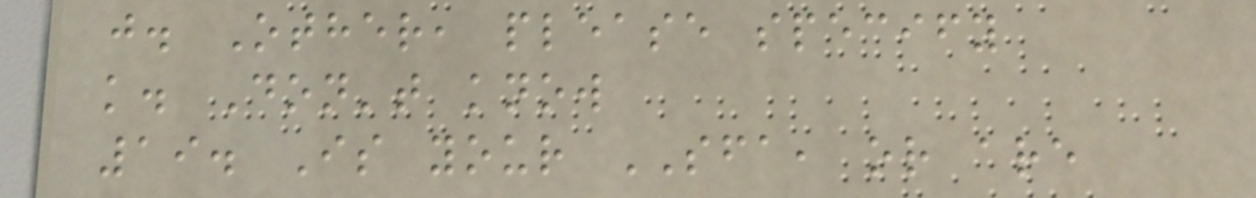j. Other, please specify
k. Don't know
19. Is your SFA, or are
